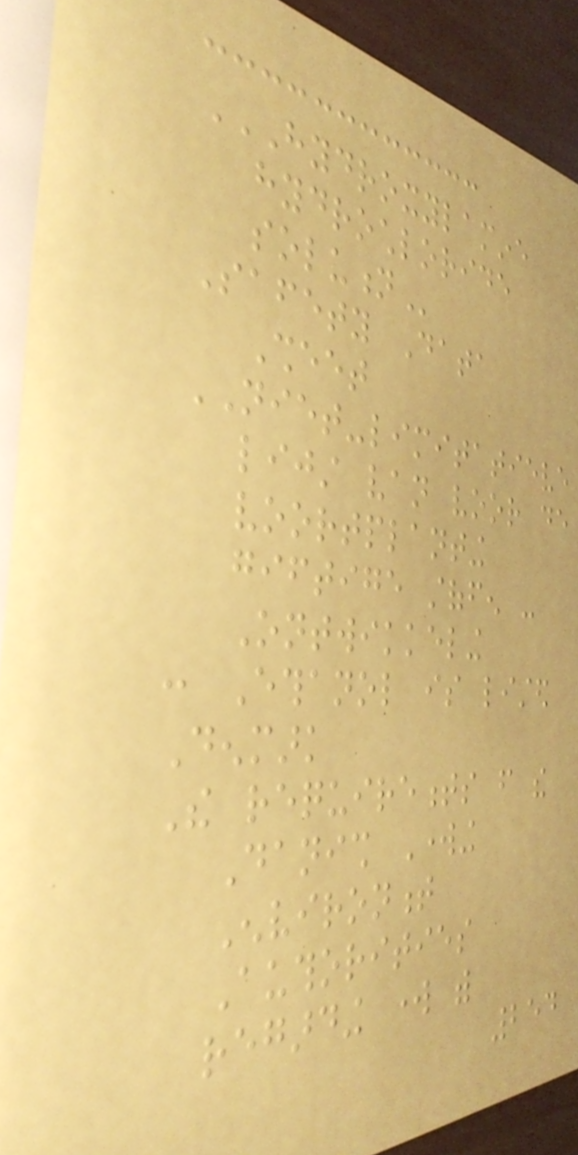HYDROXYLAMINE
HYDROCHLORIDE
SOLUTION
Safety Data
Sheet
NIET-limitatieve
lijst van voor de
voortplanting
giftige stoffen -
Ontwikkeling
: Ethanol is listed
Denmark
The requirements from the
Danish Working
Environment
Authorities
regarding work with
254
